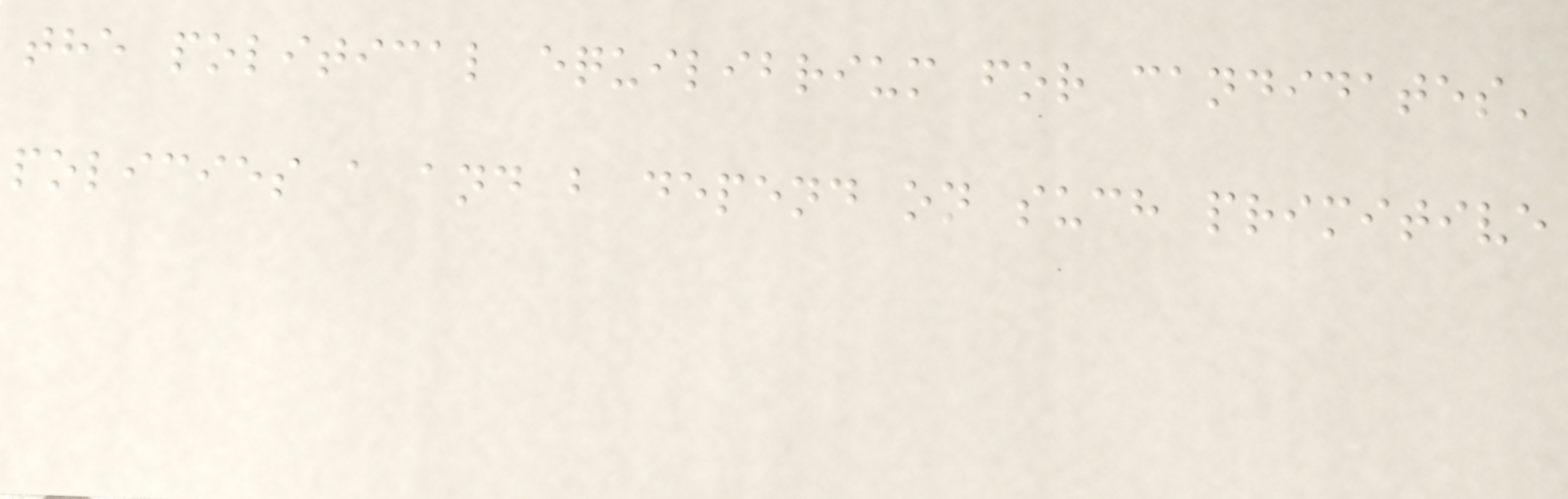the political equilibrium for candidates'
policies a and b depend on such primitive
